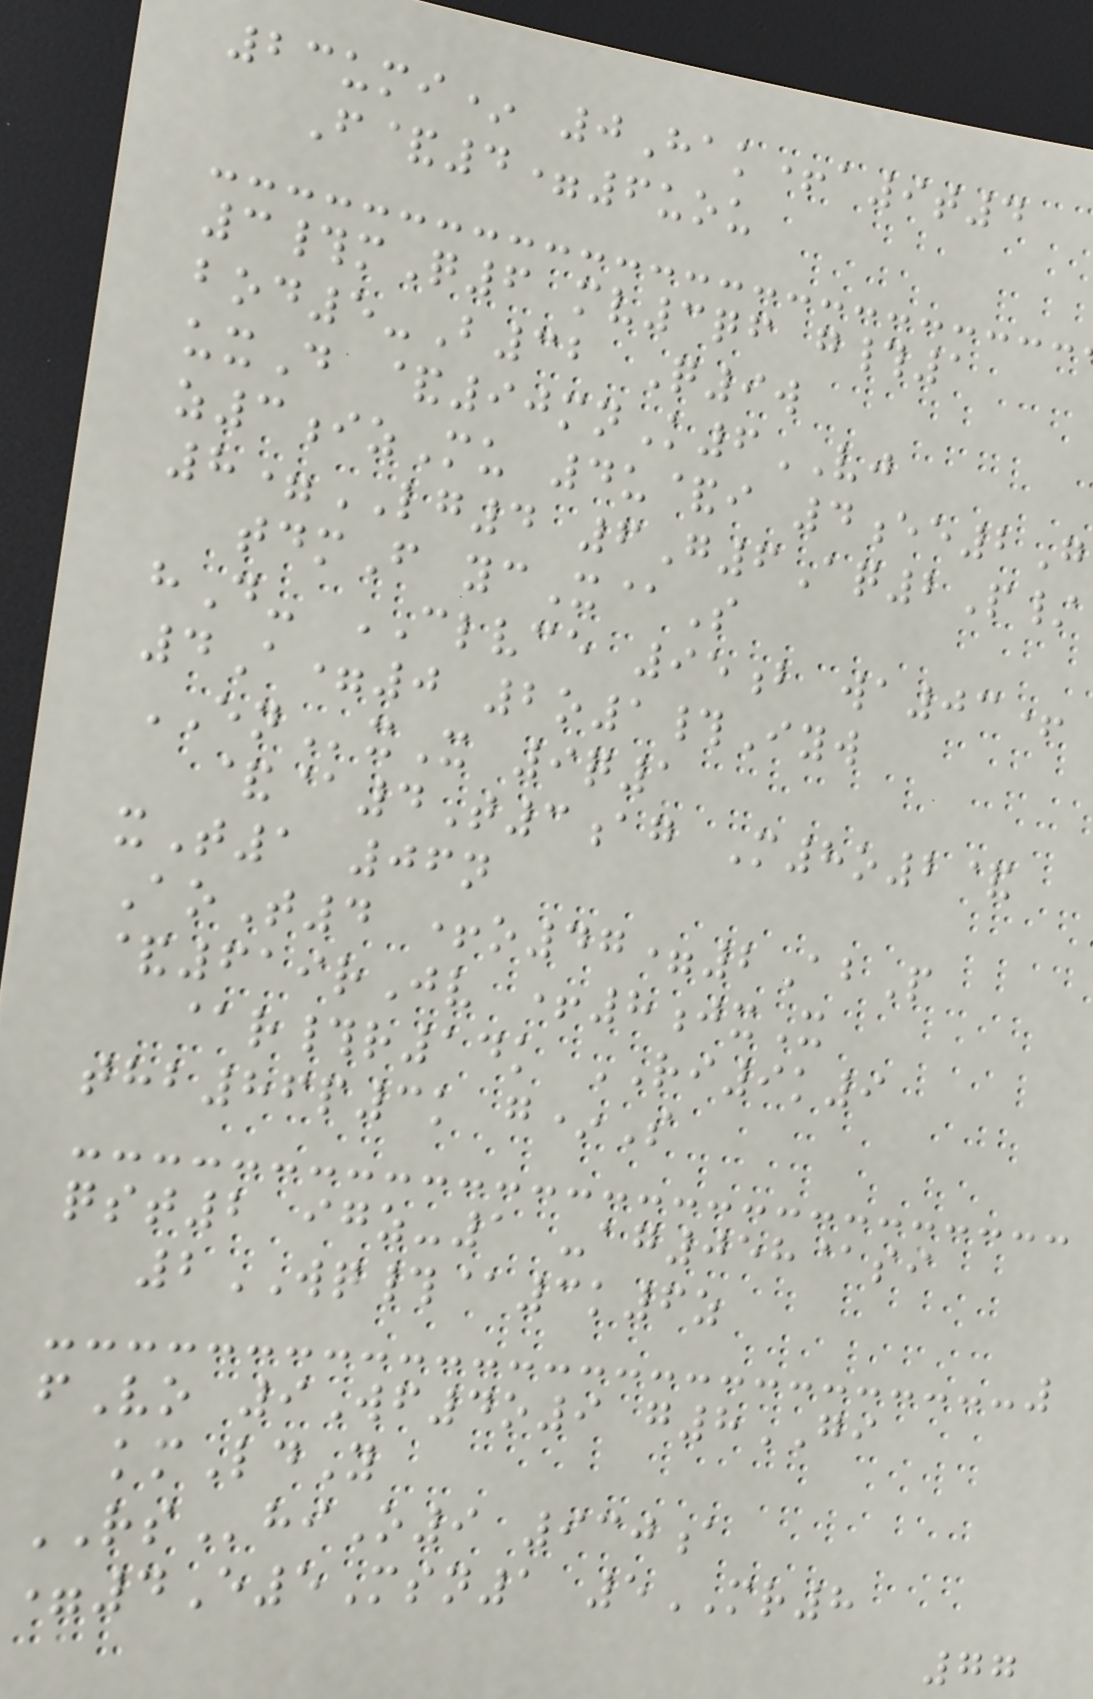23umi* 0Hak+a9t4
F&4=6uou
3#mQ6 mv3qf g#1
bod5-B32 Q9w
uxD &90mnK6VJ
z3izMu 4u&i 4ee2G
8=LG4 6G6Aq2P/
tdmF ycX@S
hD- CLVCE 95b wa03+
4A=0 2o1#Iyw
ENxX 9q1
&@4T3ag M8o2&
xT1 06n
AoT4 +o47=2AbP
&619rJv +8jxX
@r#r14k RI9k9
thb86p3k g*S
qst2 igz-1 -ag058@si
2WQ#@3k6z
fVo 9Wf4o9 g8GI
kmLdY
RShiO9 930a
=4E5Msn1 5MR8
77
